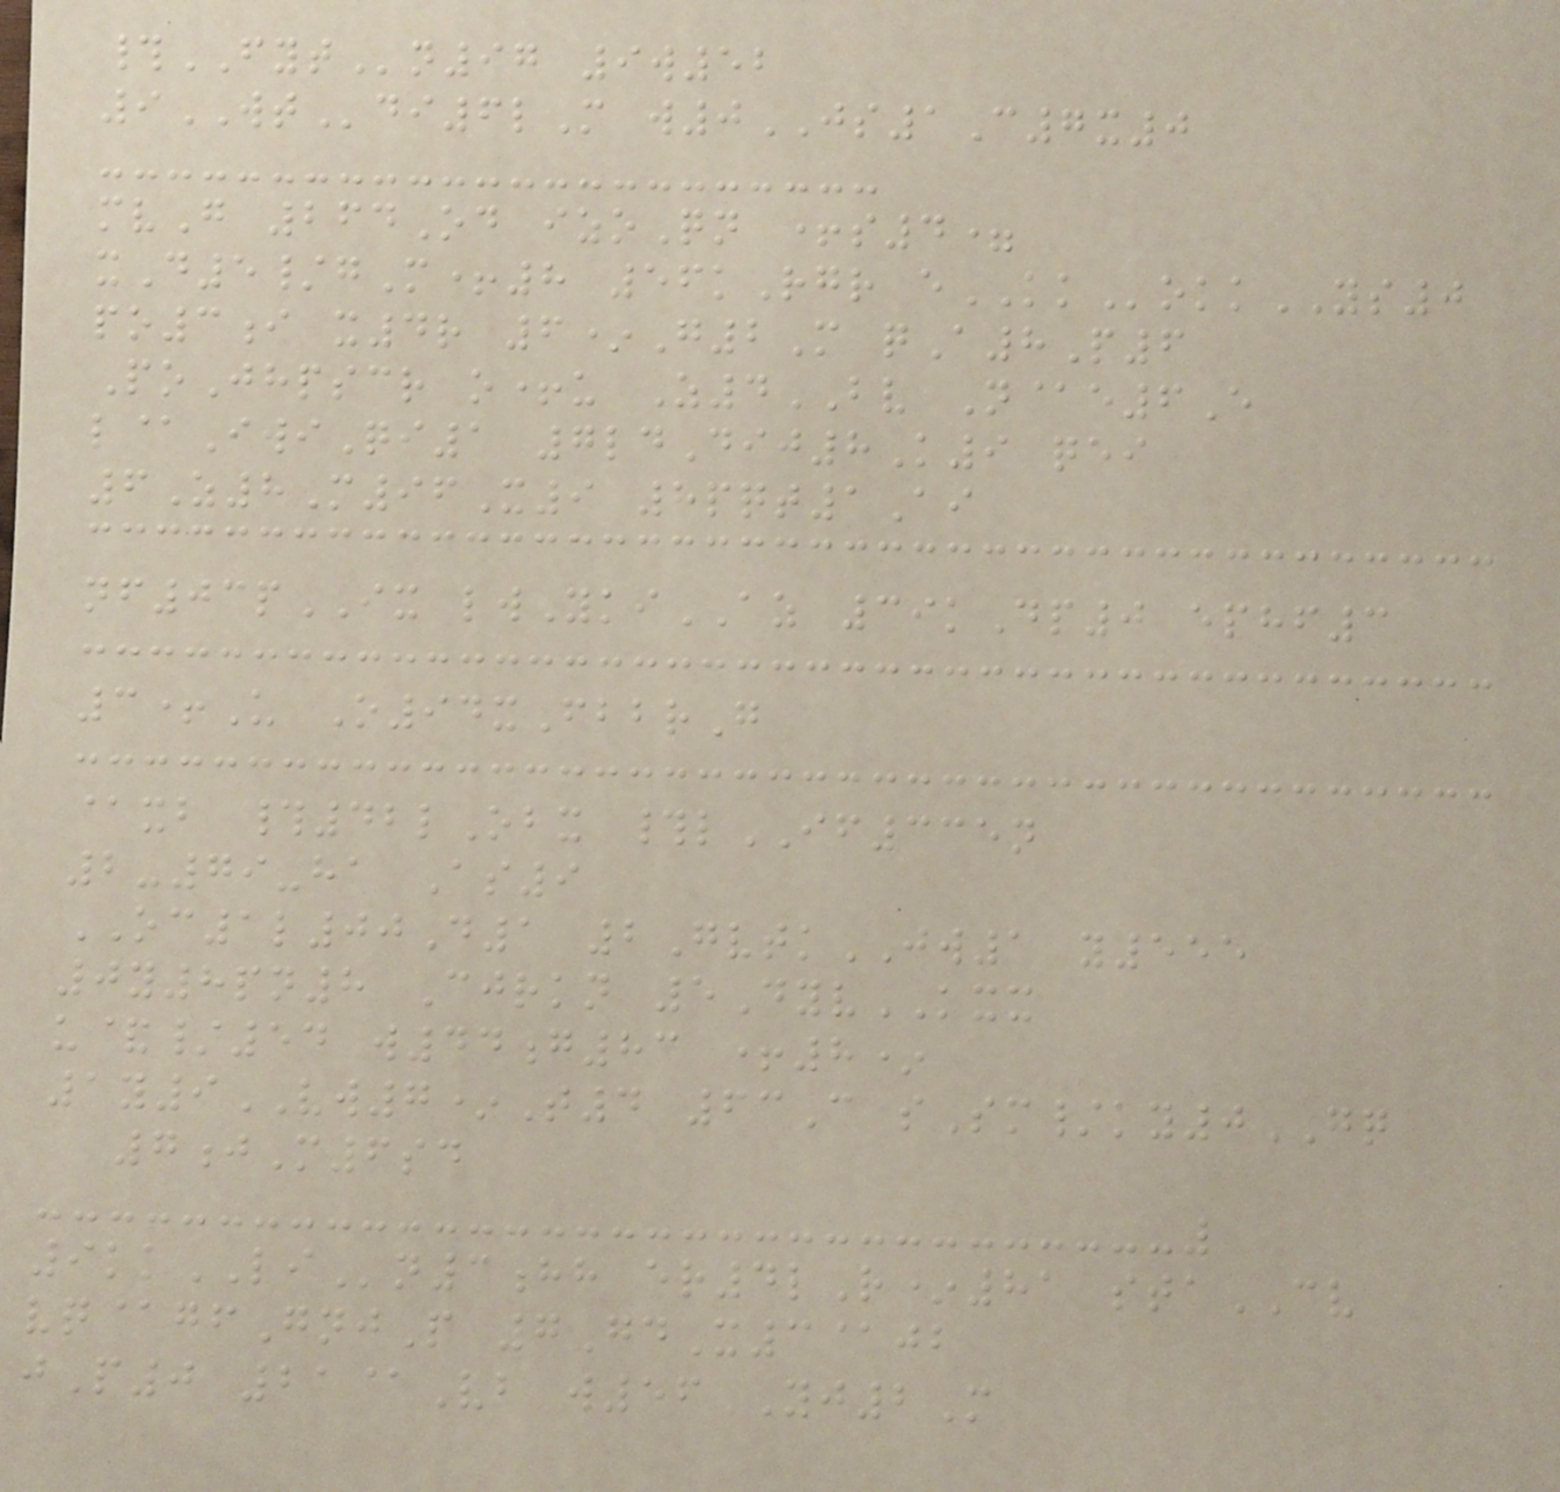#FYTn97 9w52
9WTdi6lM w0JS1C7x0
mvG 264Od izoQn +s4=
xD5/gM+8 56kRgr eKKokkYS0
po3i x4r 6*G2M qA8P6
PoJhpscr o+u Z4BV N@e6E
l@IwiQi1 7ldDij8K9 qei
6Z8M96X9 8pqt1Ai
nf03pIX lwYkiAZ 39kDp0 ephf3
3+U O94xFbbrG
@xb #42lObx #lIF335n
2-79-ha As9
OC1l00D1 2GvtkJW1 y555
0y8pn8 Cjrkn 5DyvKXX
u&/54 w44g83 +8*
1y9VW7*T4 63C sSm/ky0GQ
7jM6sd
9kkLIn3hh er4lR*81 staCV
vq@gfGnjP 7GdX3@jb
jP0 21@Vb w56YJ2M
